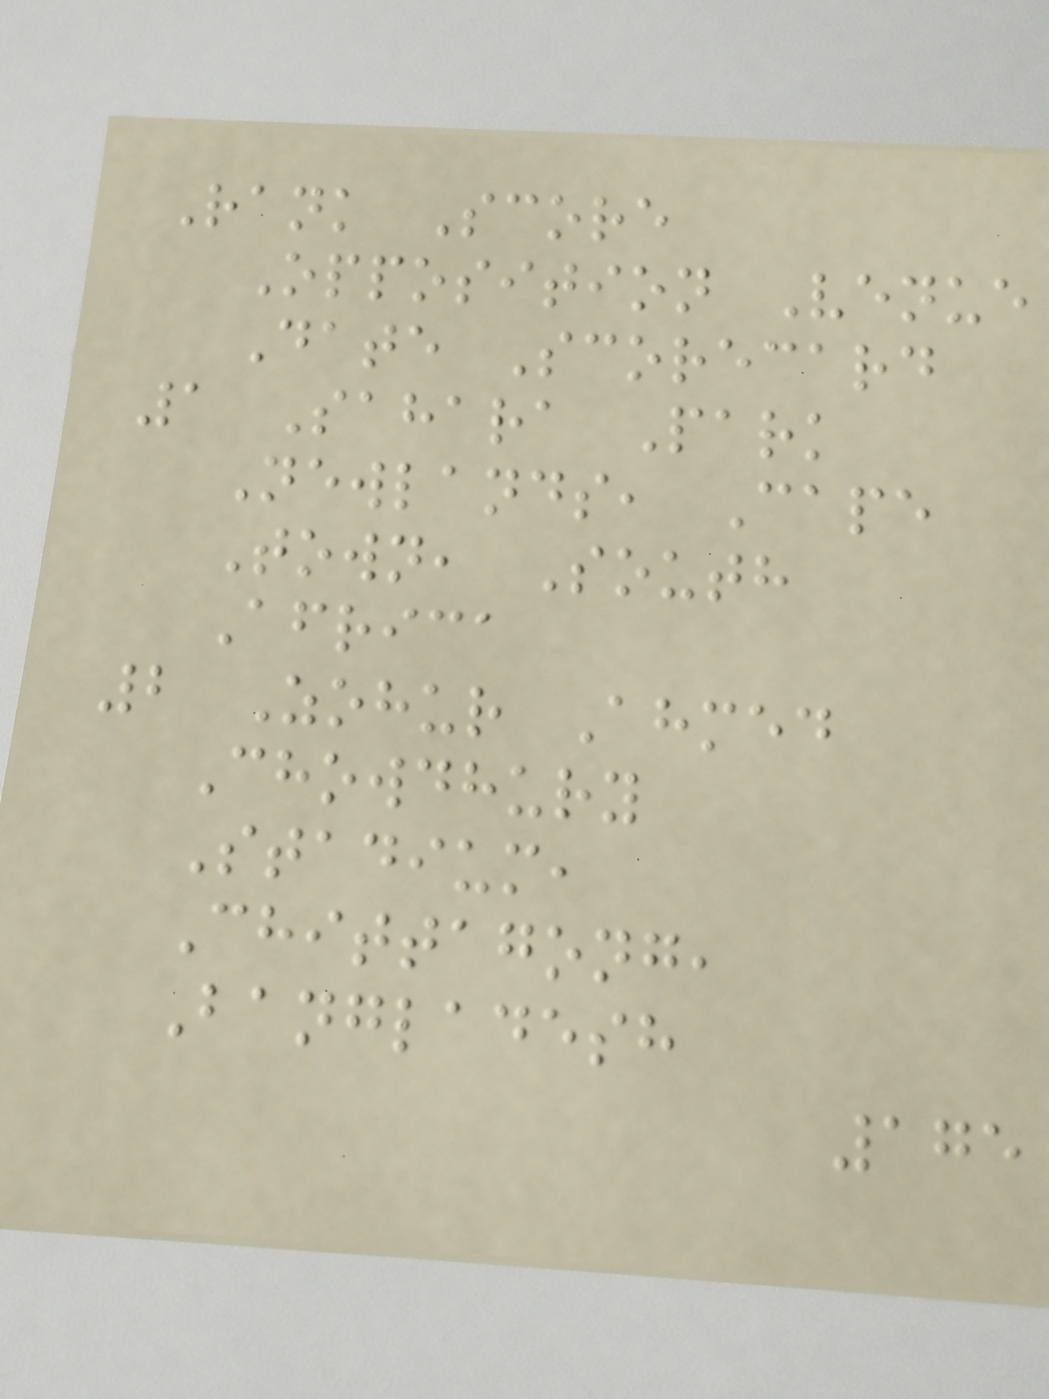Rank Score
Opposition Venue
Date Scorecard
1 Sahara Park
Newlands, Cape
Town, South
Africa
2 Zohur Ahmed
Chowdhury
Stadium,
Chittagong,
Bangladesh
175
